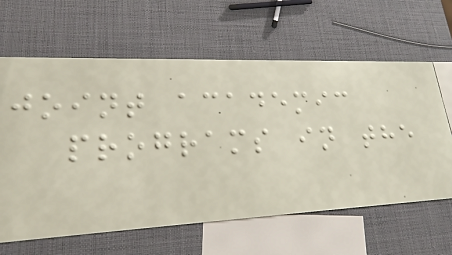joint academic
programs in the
